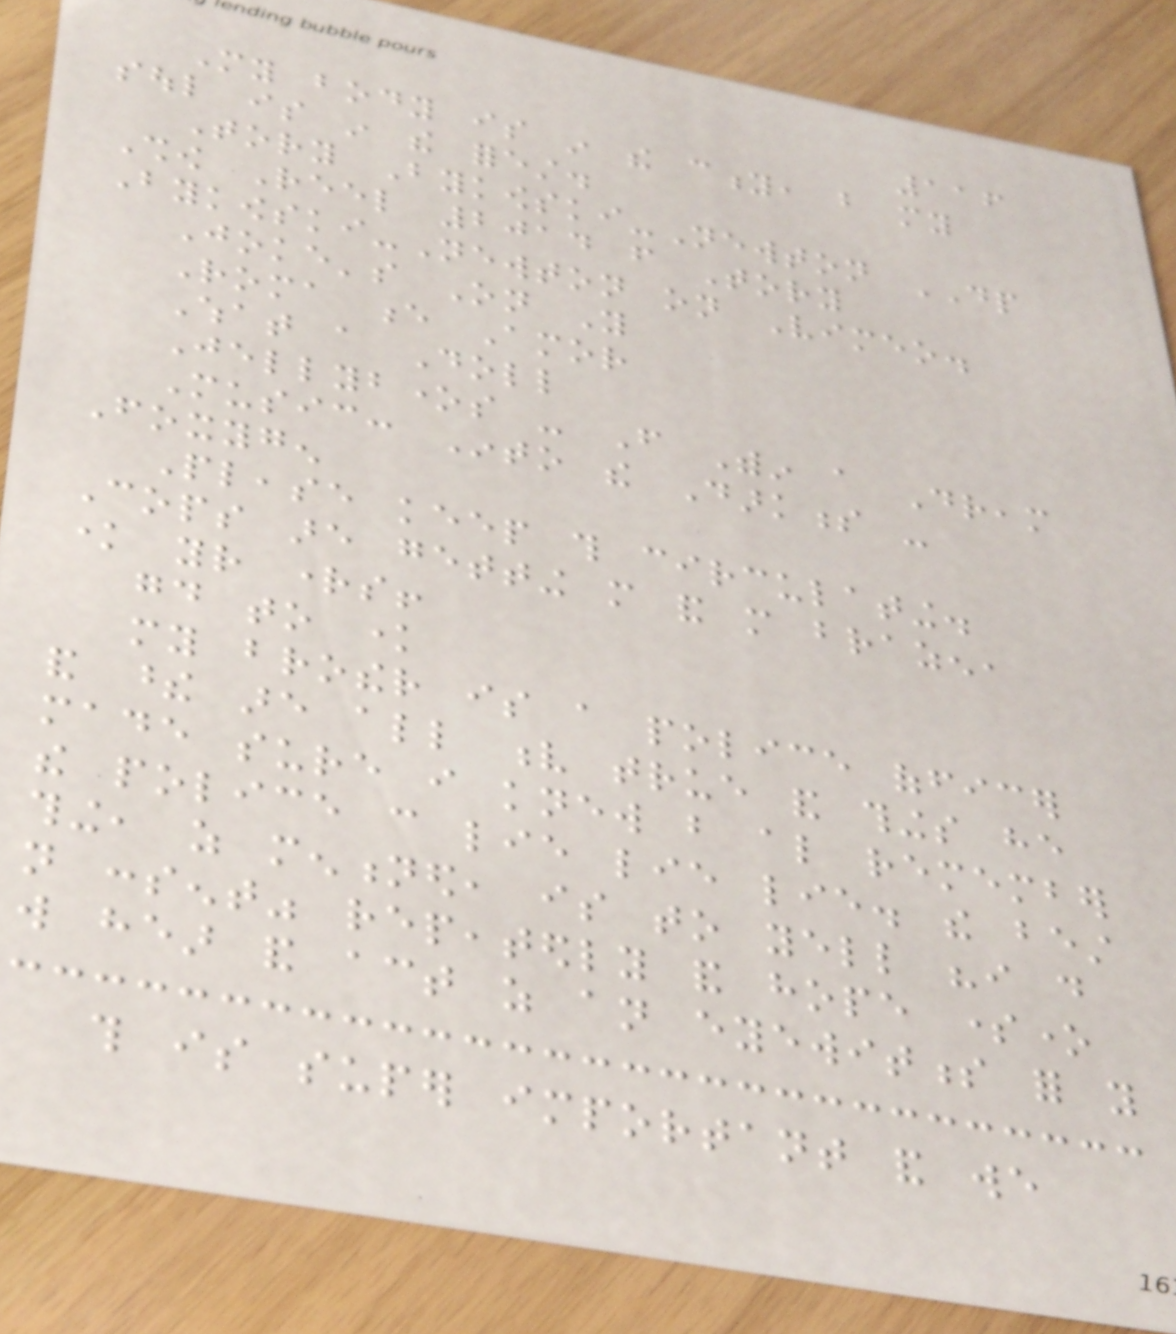116
My body is in the city, but my
soul is in the forest.
Tory Bykowski-Newton DP
Show Reel 2014 from Tory
Bykowski-Newton on Vimeo.
Joke's On You
Roma e Amor
What a Doll
Jellybones - From Within a Dream
Music: Into the Darkness -
Foxygen
Please keep this circulating.
Cops are getting more and more brazen,
know your rights!
good to know
my brother is a police officer
and these are all v true and things he
made sure i knew but also remember
the police can lie lie lie. the best
thing, as mentioned, is to yell "i do
not consent" repeatedly and hope someone
will hear and act as an eyewitness for you
this is super important and we
